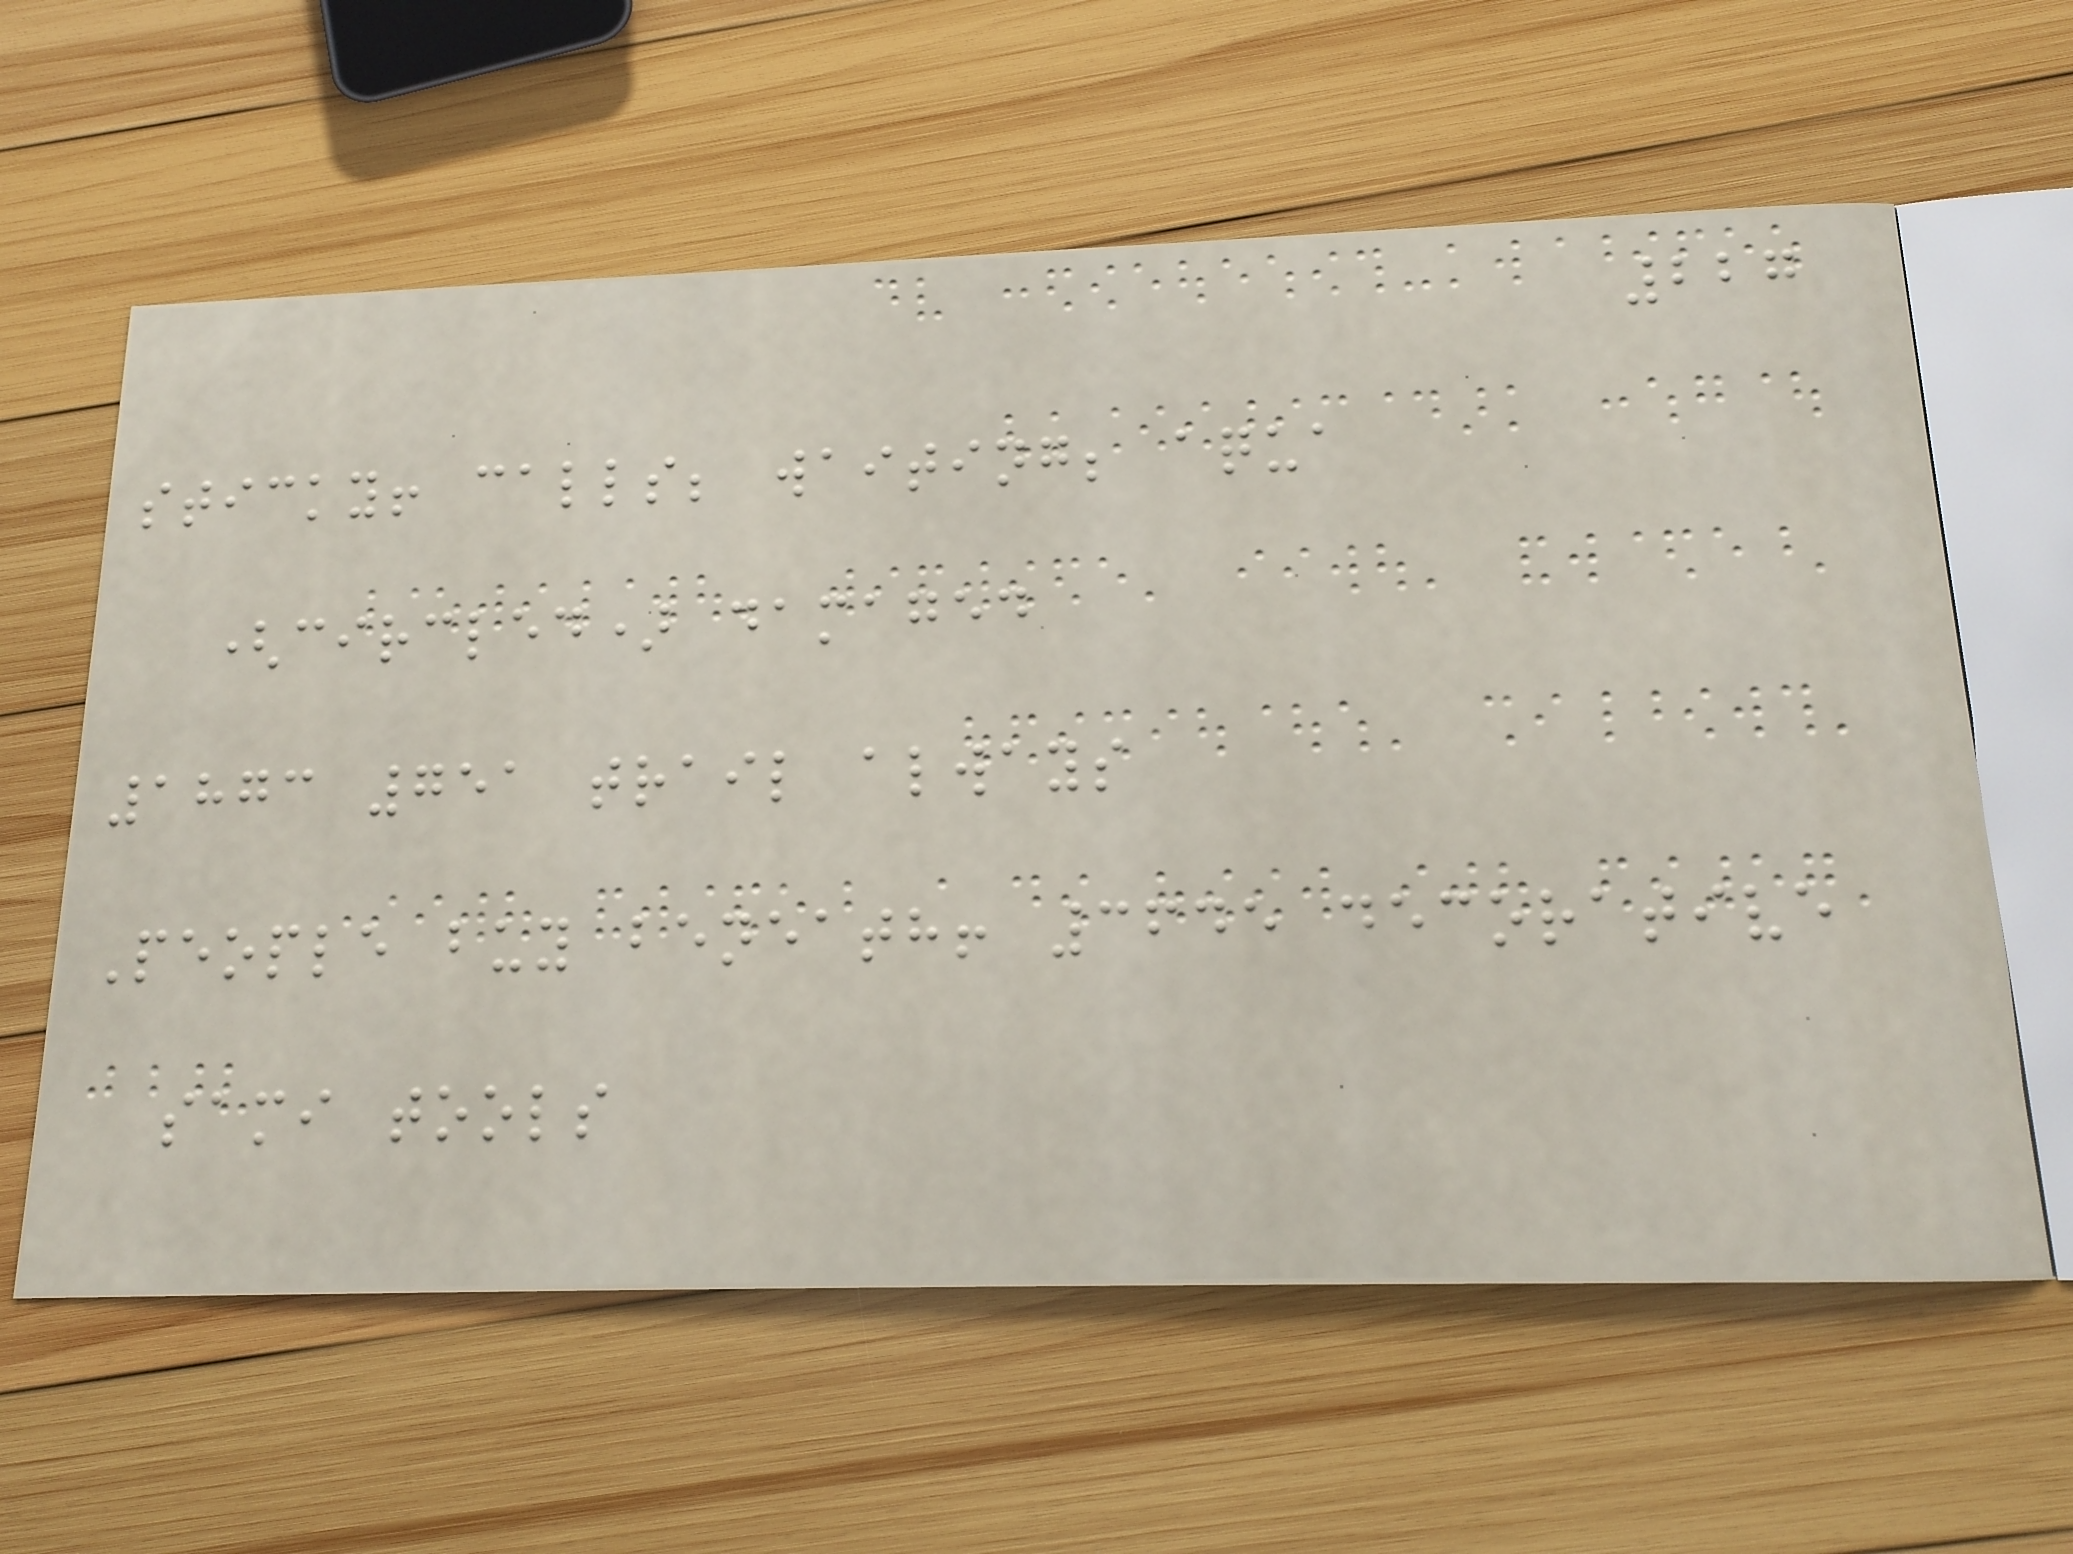227
sticky! calls; waiting; aqua
(circled) damaged
1873 751 trail always
People buy beneath! 3645 decorative
sami tools
